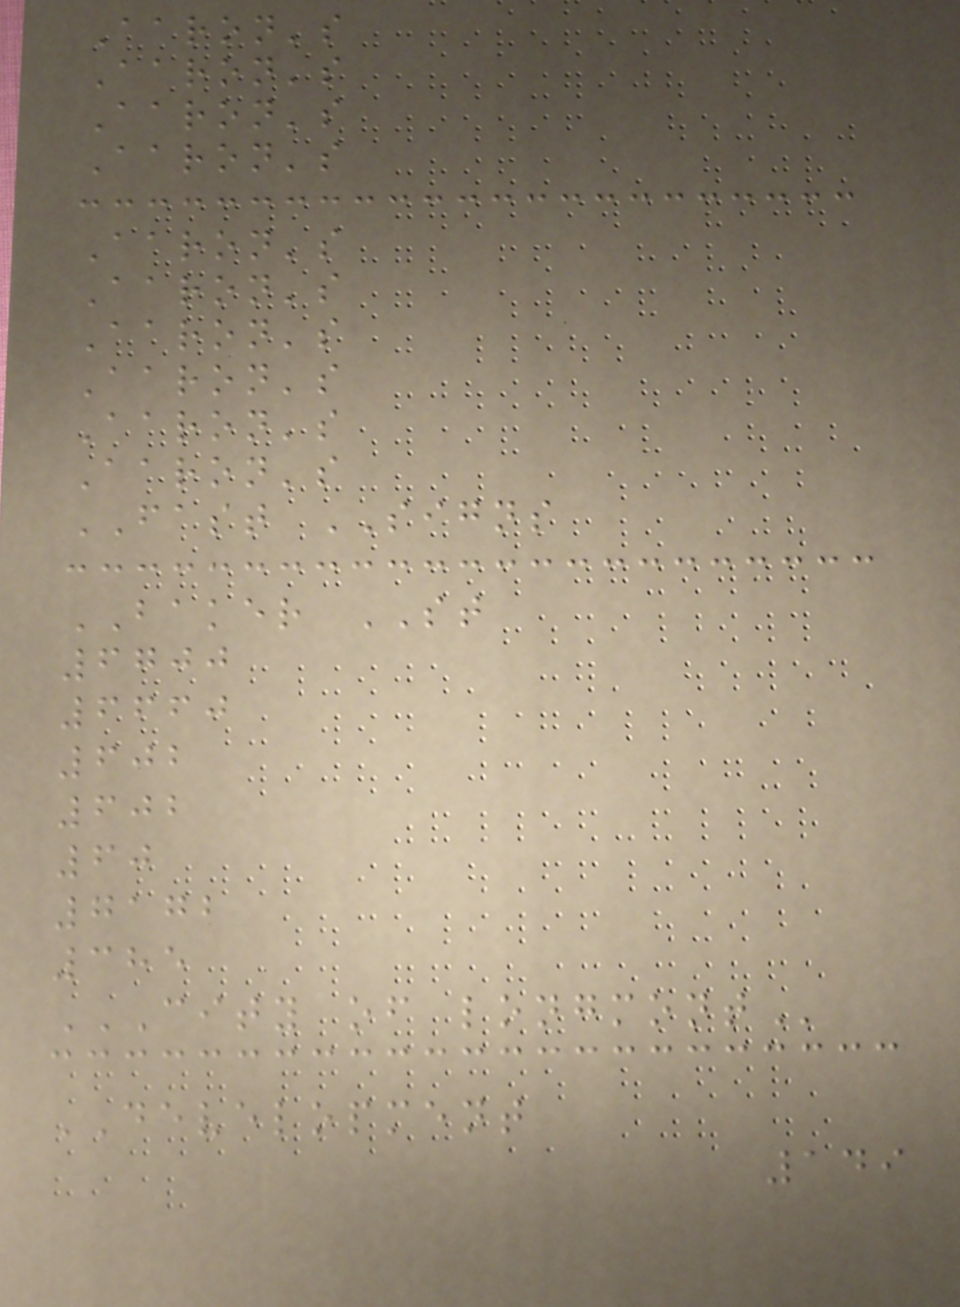Aaron's
Aaron's
Aaron's
Aaron's
Aaron's
Aaron's
Aaron's
Aaron's
Aaron's
Aaron's
FAST SIGNS
BAKER ST
6700
6660
602
602
60
7172
385
CITY OF LONGMONT
DEVELOPMENT
149
